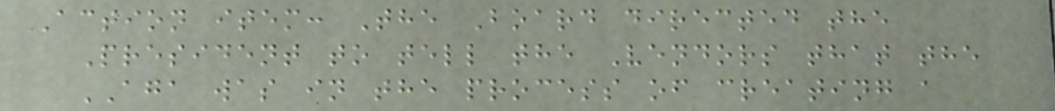Action item: The Board directed the
President to tell the Vendors that the
AGA was in the process of creating a
